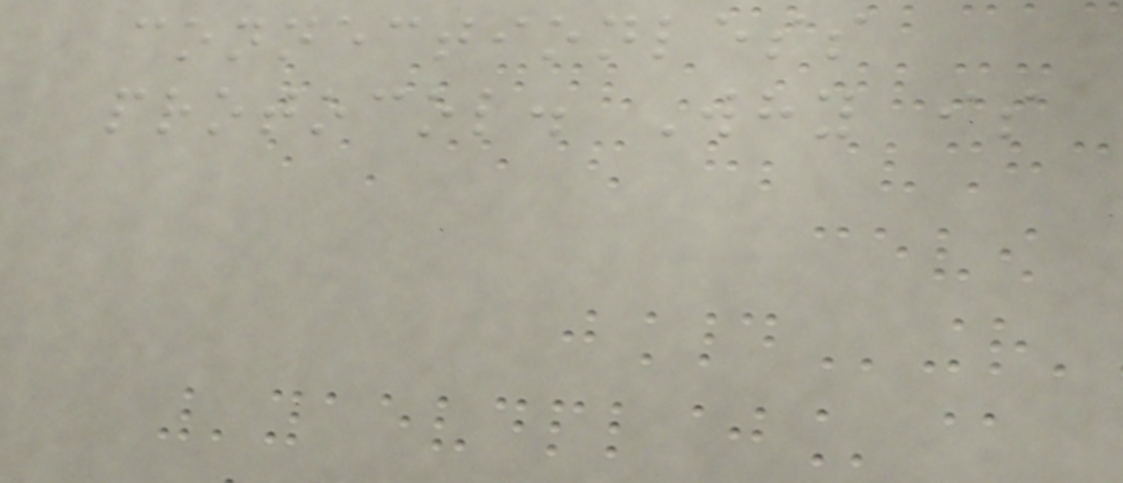connectionless
protocol. Why is
